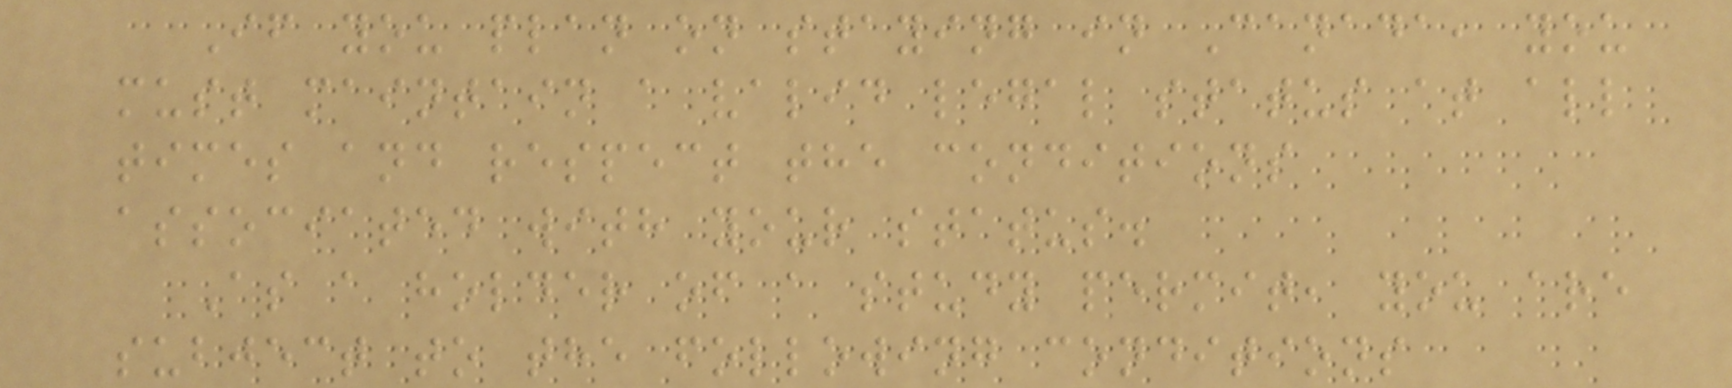If you plan on staying in Canada, you
must maintain a valid legal status at all
times and respect the conditions
associated with your status.
As a holder of a study permit, you are
subject to the following conditions
